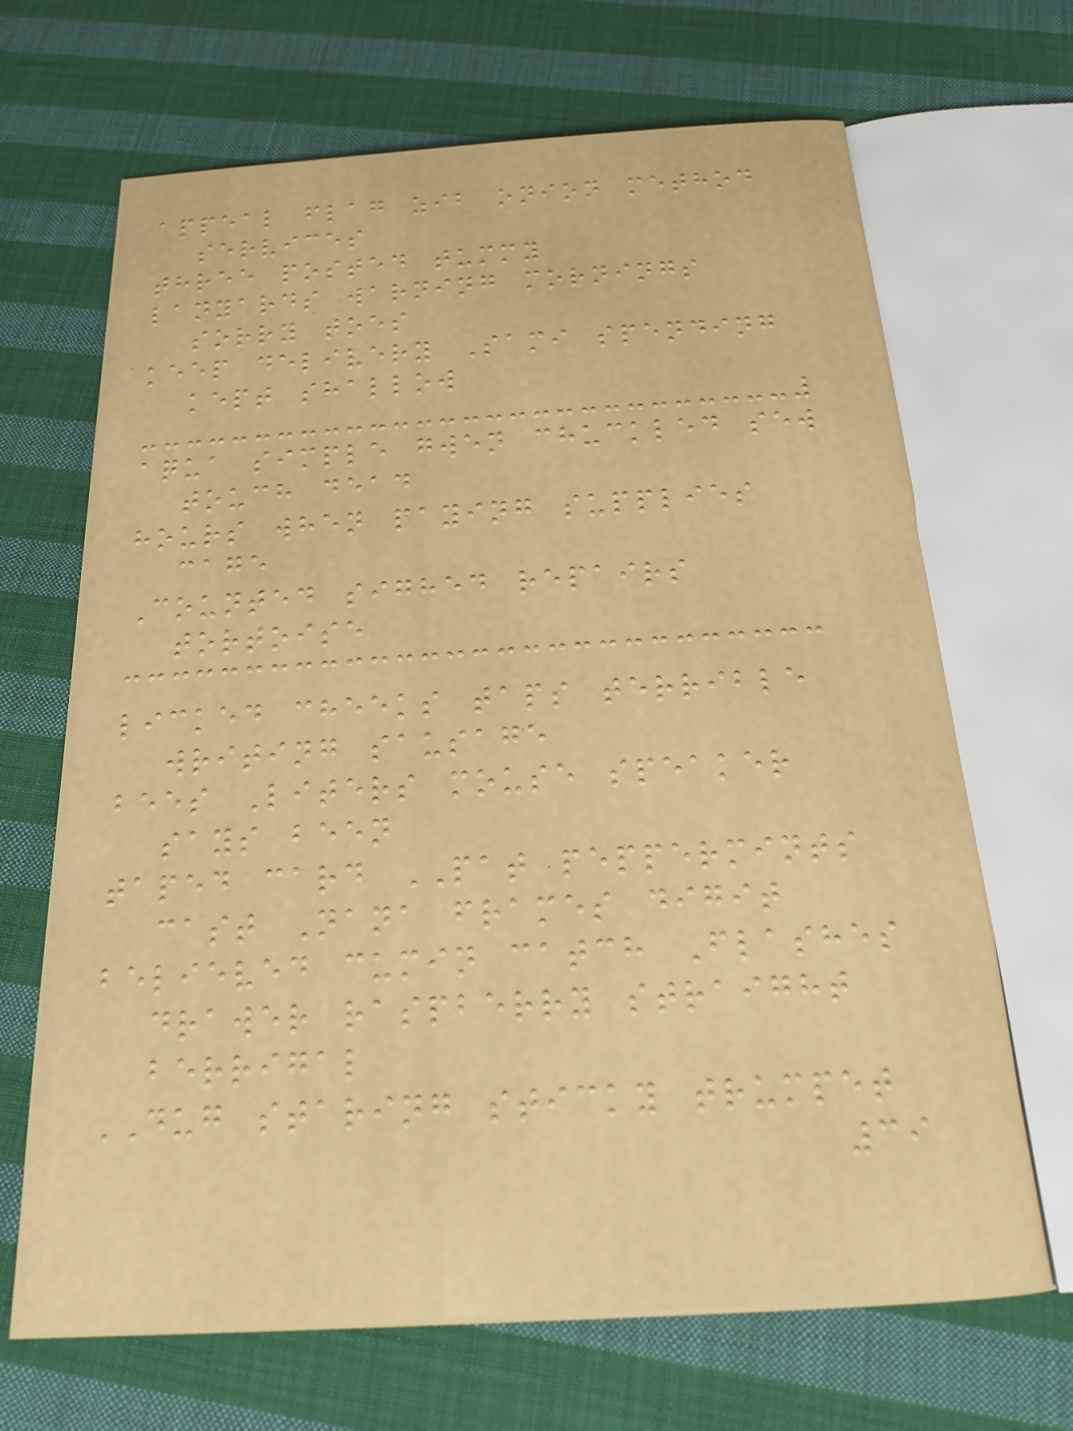appeal flag zib onion method
services
three posted tummy
lanyards warning mornings
sorry toes
keep delivery Sami spending
kept shallow
aqua simple gwen chuckled sew
touch dead
hours when paying supplies
cage
Counted sighed repairs
tortoise
licked cheeks taps terrible
writing sausage
bees Liters mouse speaker
says been
taped card PAT peppermints
cast Nana frames digit
believed cumin catch Flashes
drawer raspberry straight
berrigal
DUG staring sticky trumpet
39
